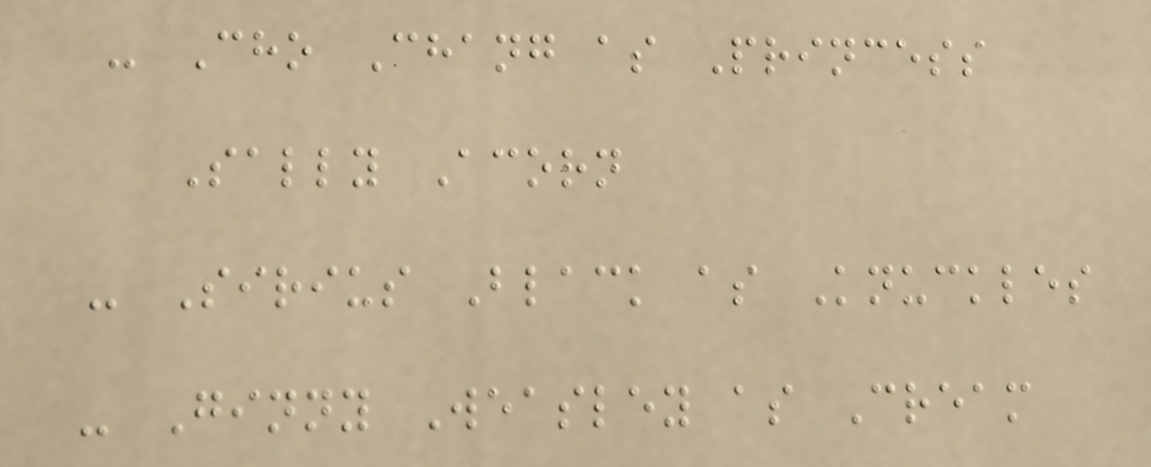- Cho Chang as Princess
Sally Acorn
- Sirius Black as Knuckles
- Ginny Weasley as Cream
